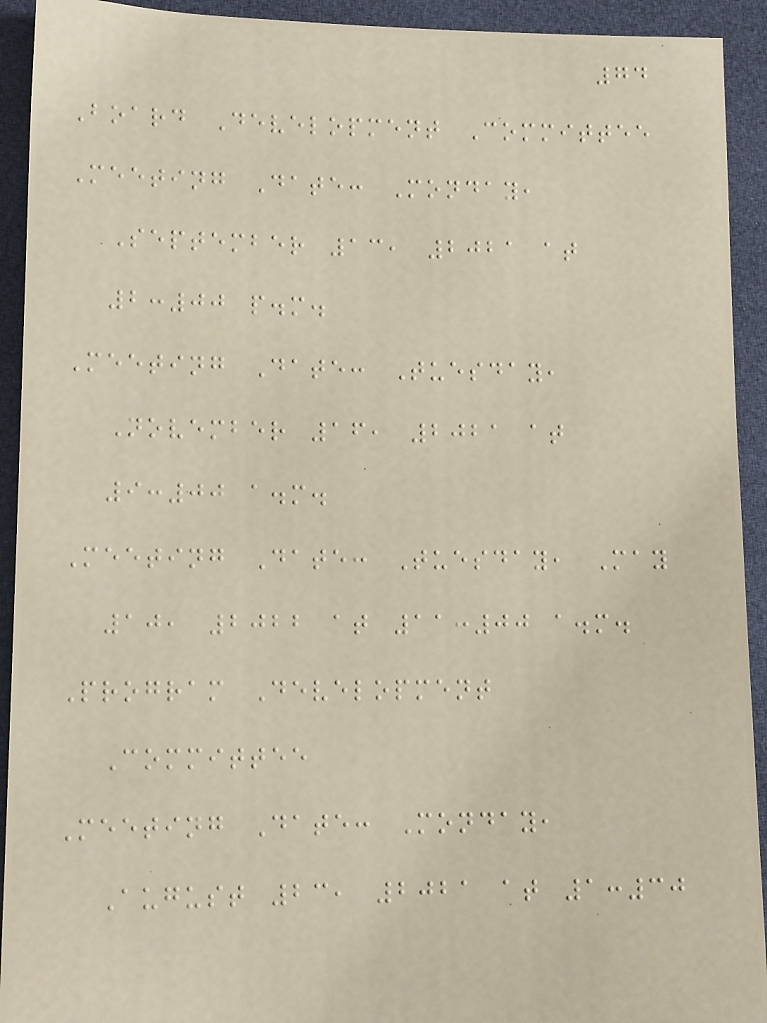74
Board Development Committee
Meeting Date: Monday,
September 13, 2021 at
2:00 p.m.
Meeting Date: Tuesday,
November 16, 2021 at
9:00 a.m.
Meeting Date: Tuesday, May
10, 2022 at 11:00 a.m.
Program Development
Committee
Meeting Date: Monday,
August 23, 2021 at 1:30
